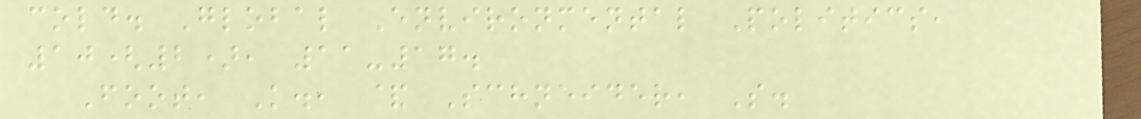cold. Global Environmental Politics,
10(2), 11-17.
Foot, K., & Schneider, S.
